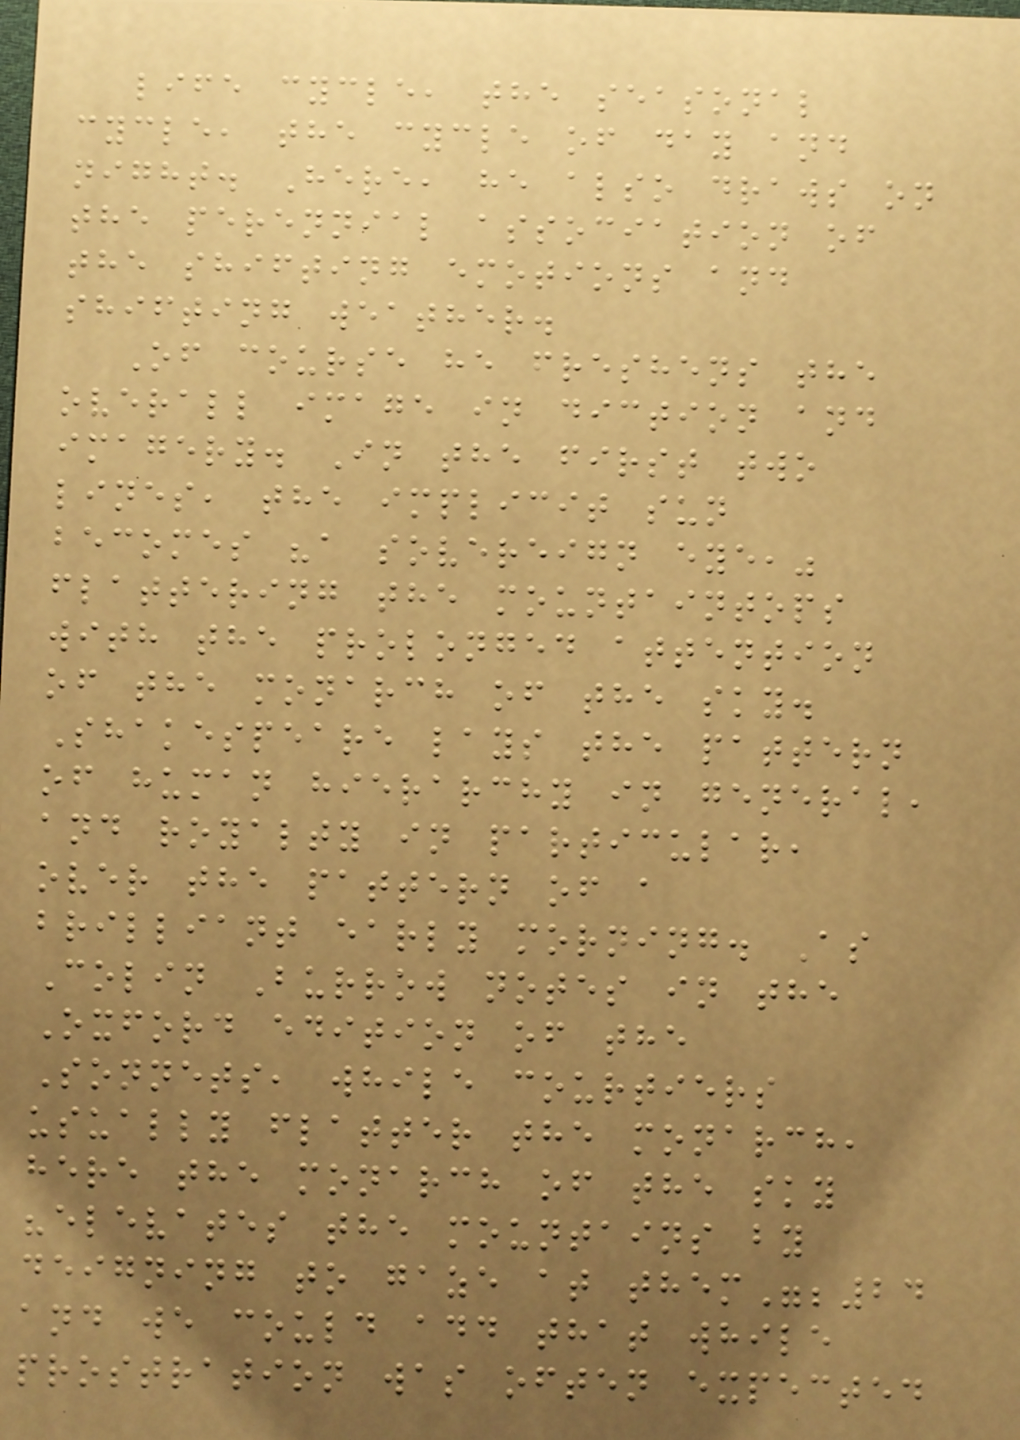life cycle, the seasonal
cycle, the cycle of day and
night. Here, he also draws on
the perennial association of
the shifting emotions and
shifting weather.
Of course he freshens the
overall image in diction and
imagery. In the first two
lines, the implicit sun
becomes "a sovereign eye,"
flattering the mountaintops
with the prolonged attention
of the monarch of the sky.
Shakespeare lays the pattern
of human hierarchy in general,
and royalty in particular,
over the pattern of a
brilliant early morning. As
Colin Burrow notes in the
Oxford edition of the
Sonnets, while courtiers
usually flatter the monarch,
here the monarch of the sky
"elevates the mountains by
deigning to gaze at them";24
and we could add that while
prostration was often expected
